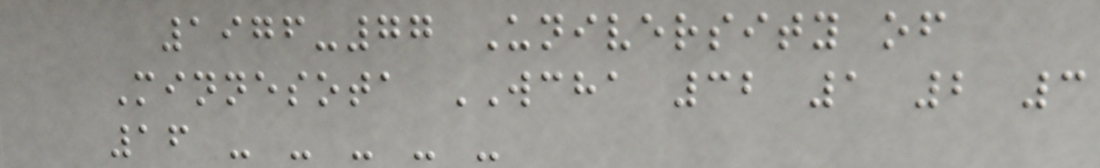1976-77 University of
Minnesota WCHA 32 1 2 3
16 - - - - -
